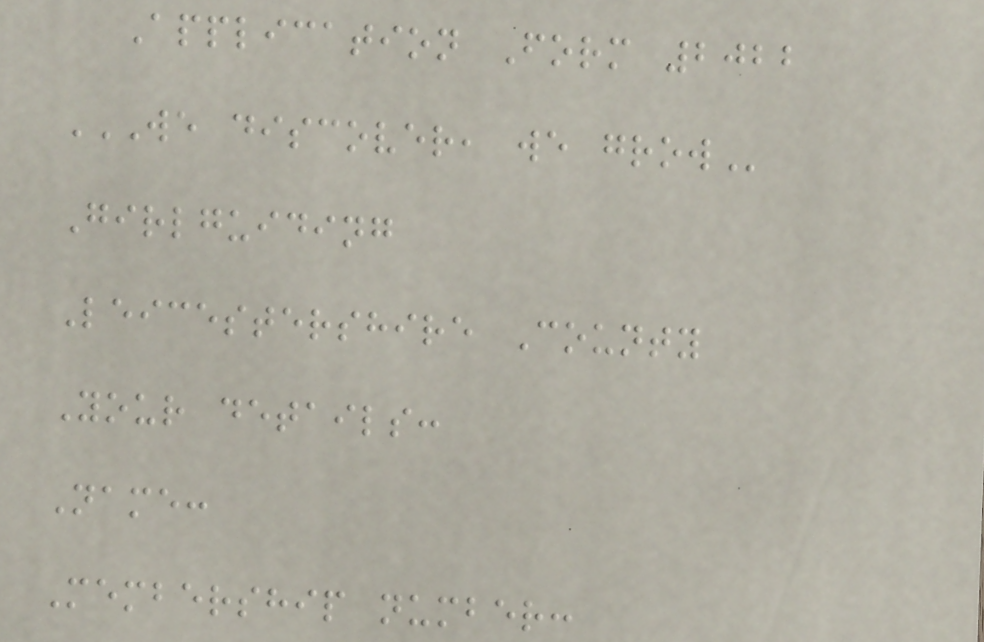Application Form 2022
WE DISCOVER, WE GROW
Girlguiding
Leicestershire County
Your details:
Name:
Membership number:
